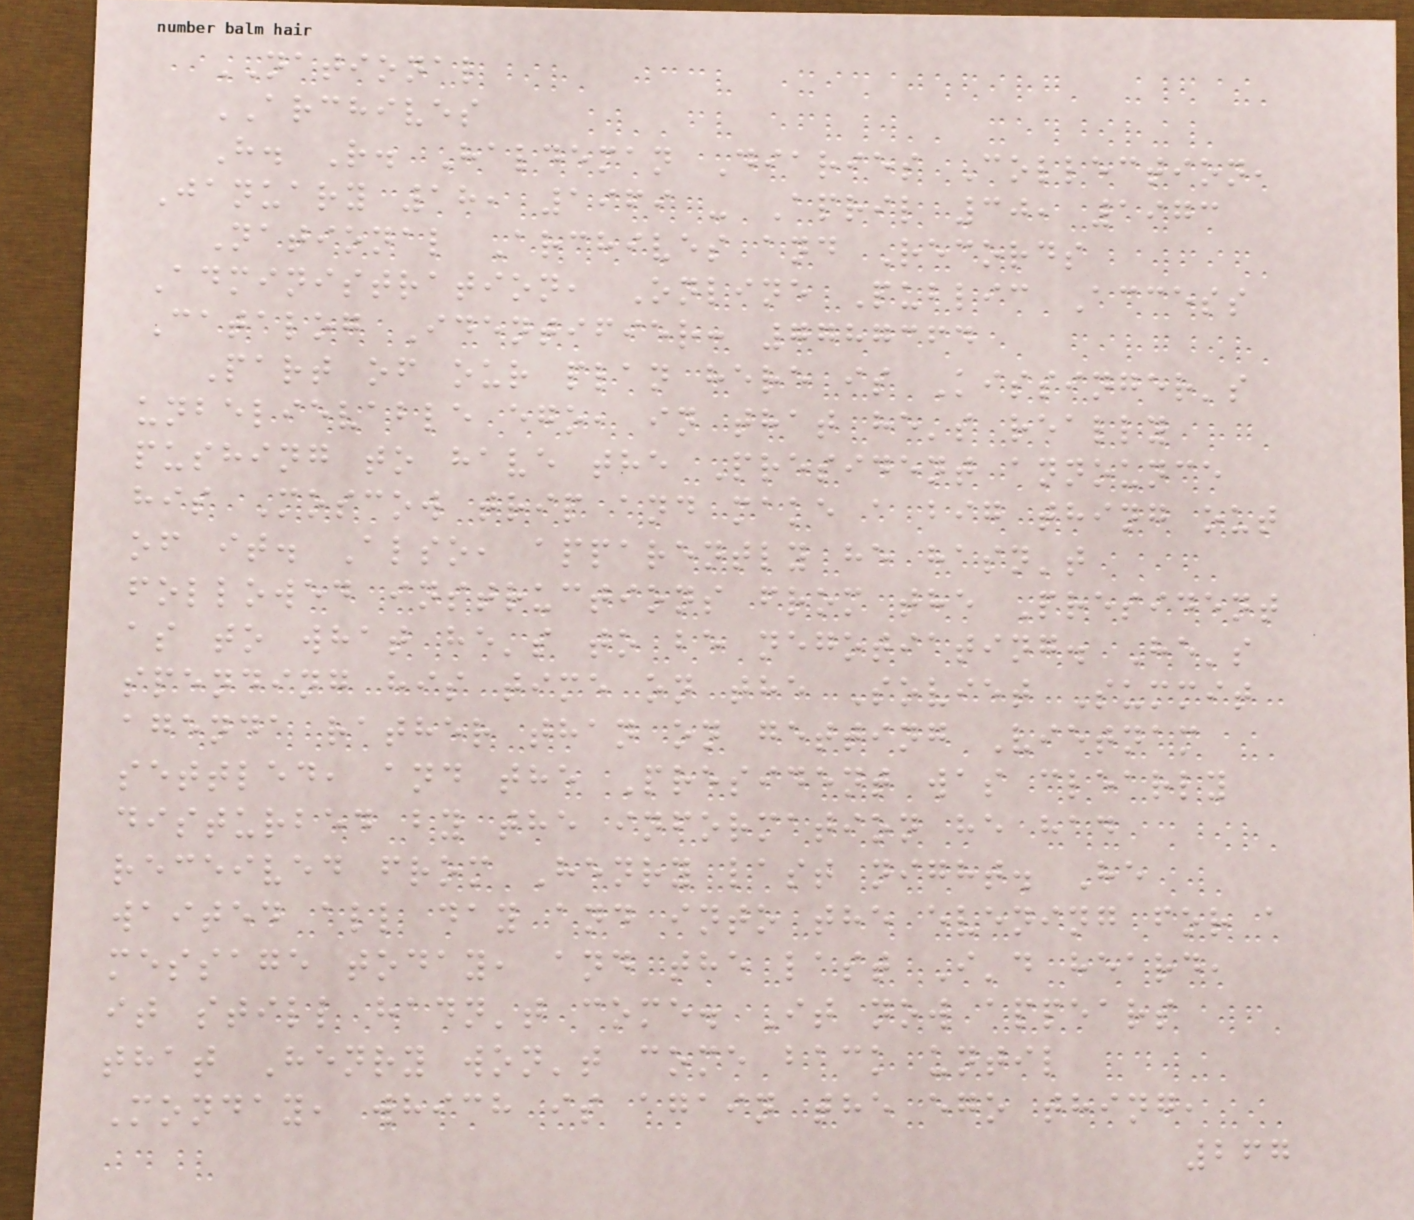NATIONAL
ARCHIVES
H. R. Haldeman Diaries Collection,
January 18, 1969 - April 30, 1973
National Archives and Records
Administration, Online Public Access
Catalog Identifier: 7787364
Part of our plan here is Kissinger's
unbelievable ego, in that he's really
pushing to have the President announce
his Moscow trip and make a big thing out
of it. Also, apparently he hasn't
followed instructions from the President
as to what he's to be negotiating. He's
spending his time on the Soviet Summit
agenda rather than on getting Vietnam
settled, and the President was clearly
disturbed by the information he had
received from Henry last night. He
waited all day and into the evening for a
message today, and the last I'd heard,
it still hadn't come. It now appears
that Henry won't come back until
Monday, which is again the ego thing,
267
